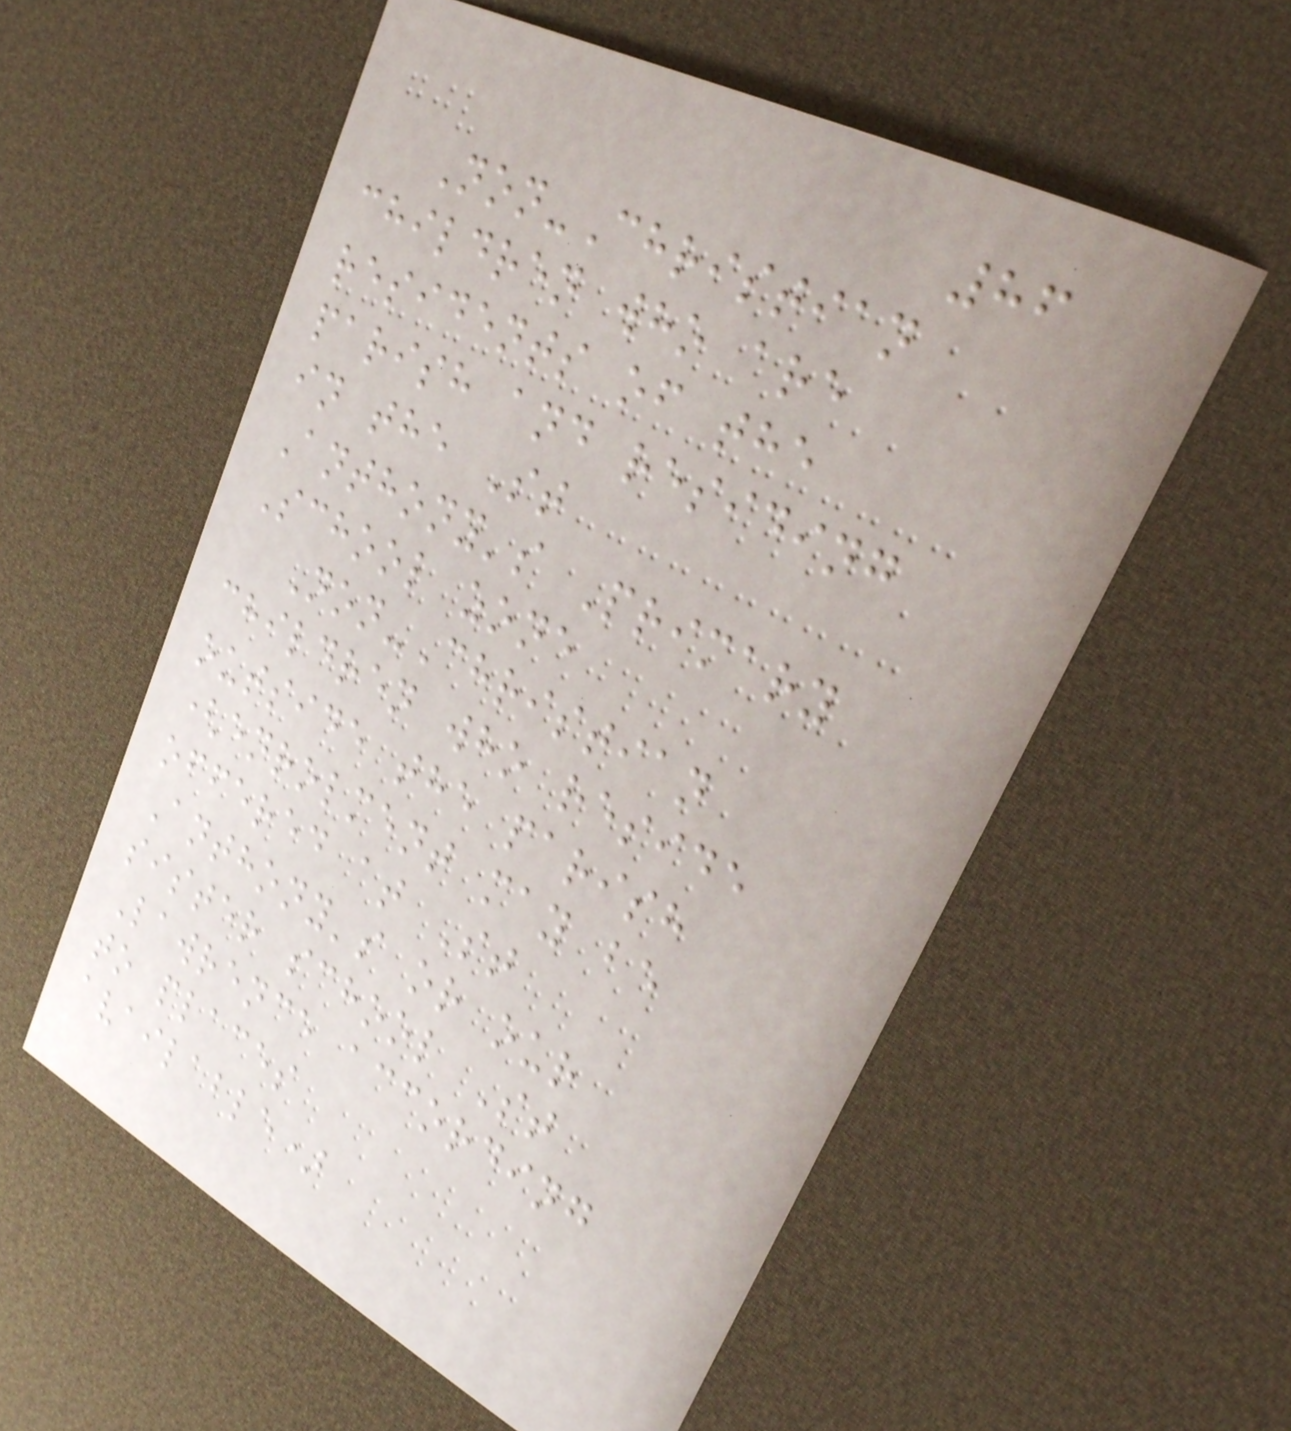86
Non-Christian
children who are
residents of the
parish and residing
in the St
Anthony's Primary
School zone
Non-Christian
children who reside
outside the parish
(enrolment may be
offered at St
Anthony's or our
sister school St
Lawrence according
to places
available)
